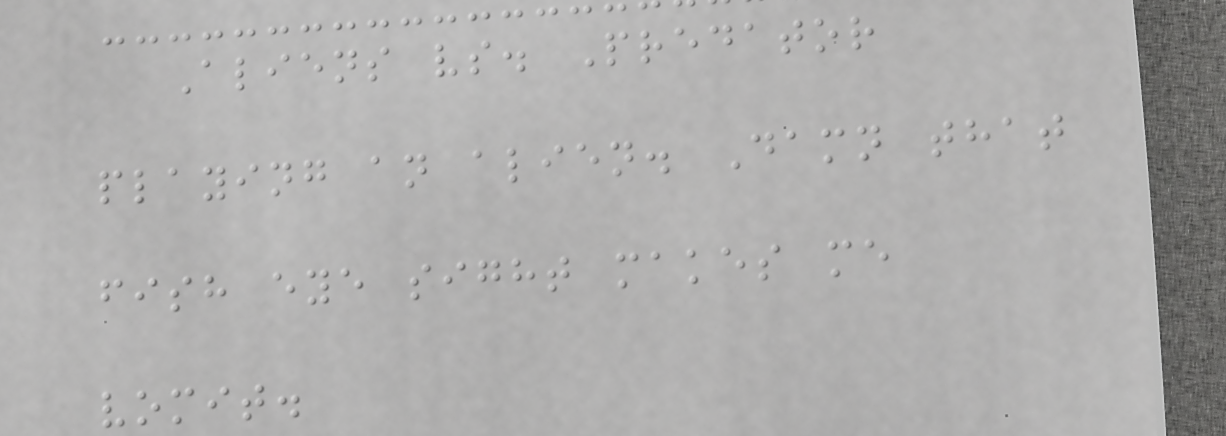Aliens vs. Predator
playing an alien. Damn that
fish eye sight makes me
vomit.
